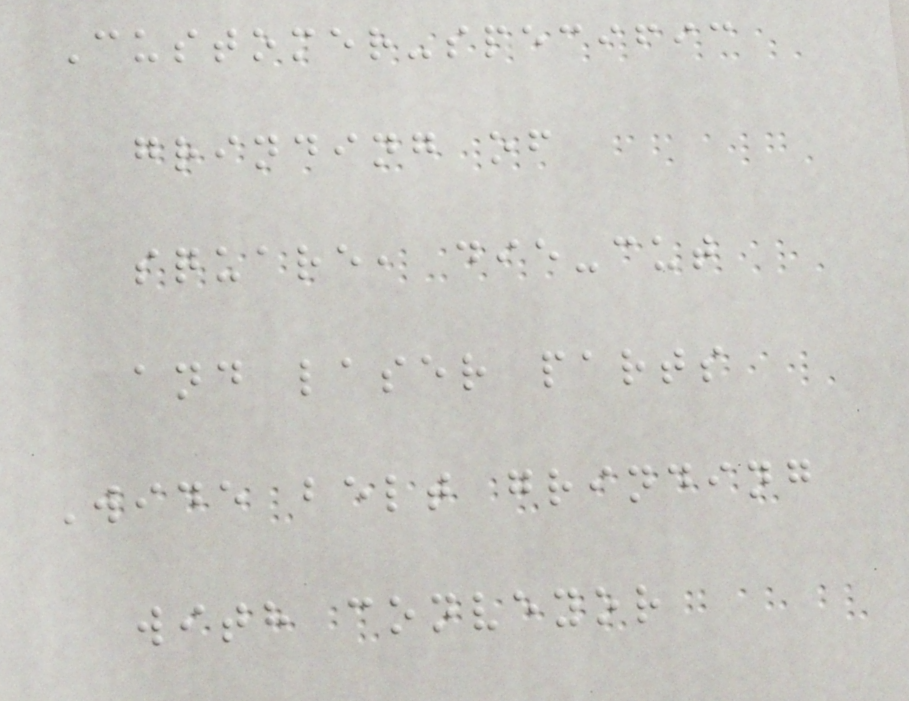Customer-specific
grinding of
square, die-cut
and laser parts
Wide belt grinding
with conveyor
